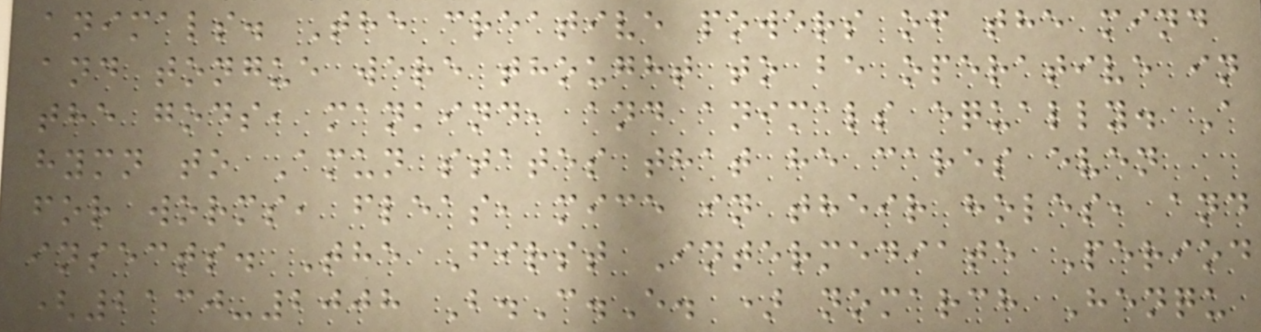animals. The creative powers of the mind
and tongue were thought to be operative in
the gods, mankind, and animals equally. A
hymn to Amun states that he cares even
for worms, fleas, mice in their holes, and
insects. The First Intermediate Period
(2130-2008 B.C.E. ) nomarch Henqu
